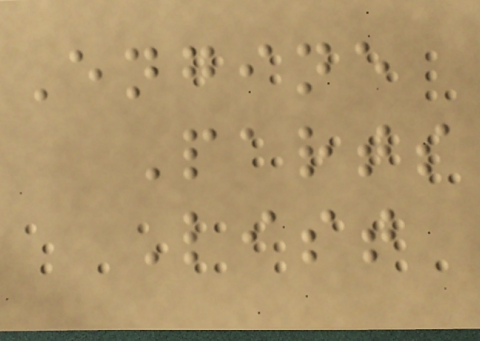Engine
Parts
List
